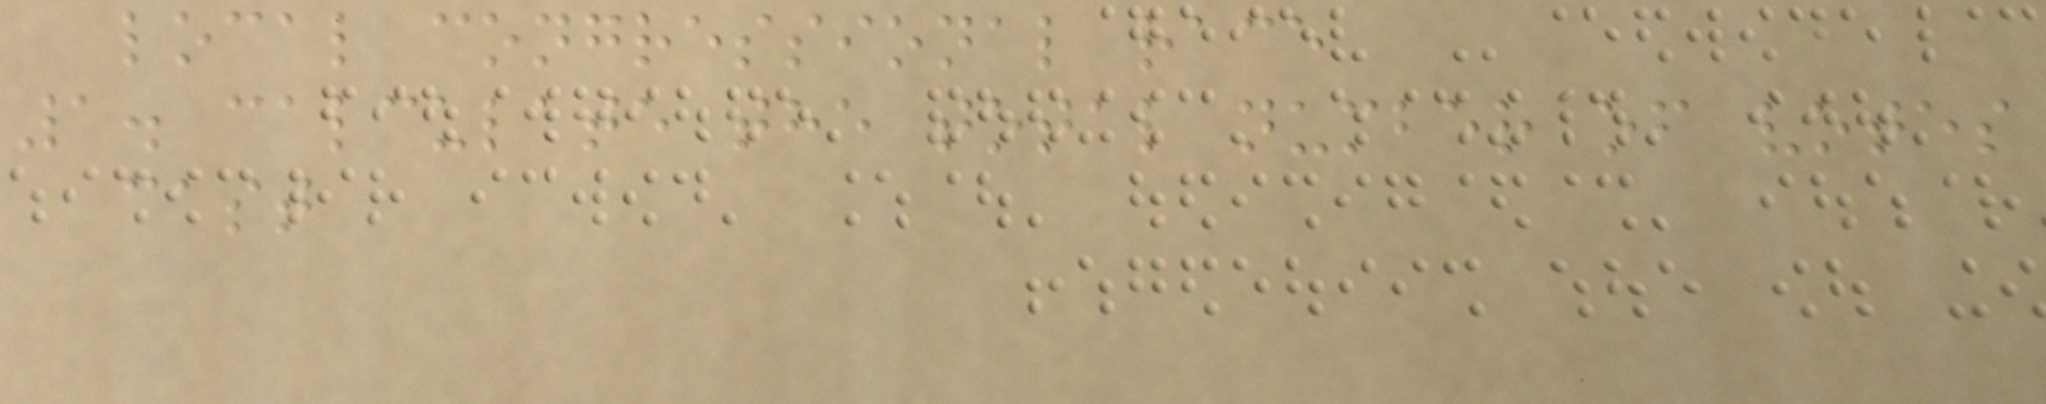local congressional race
1. calculate the total number of votes
cast
